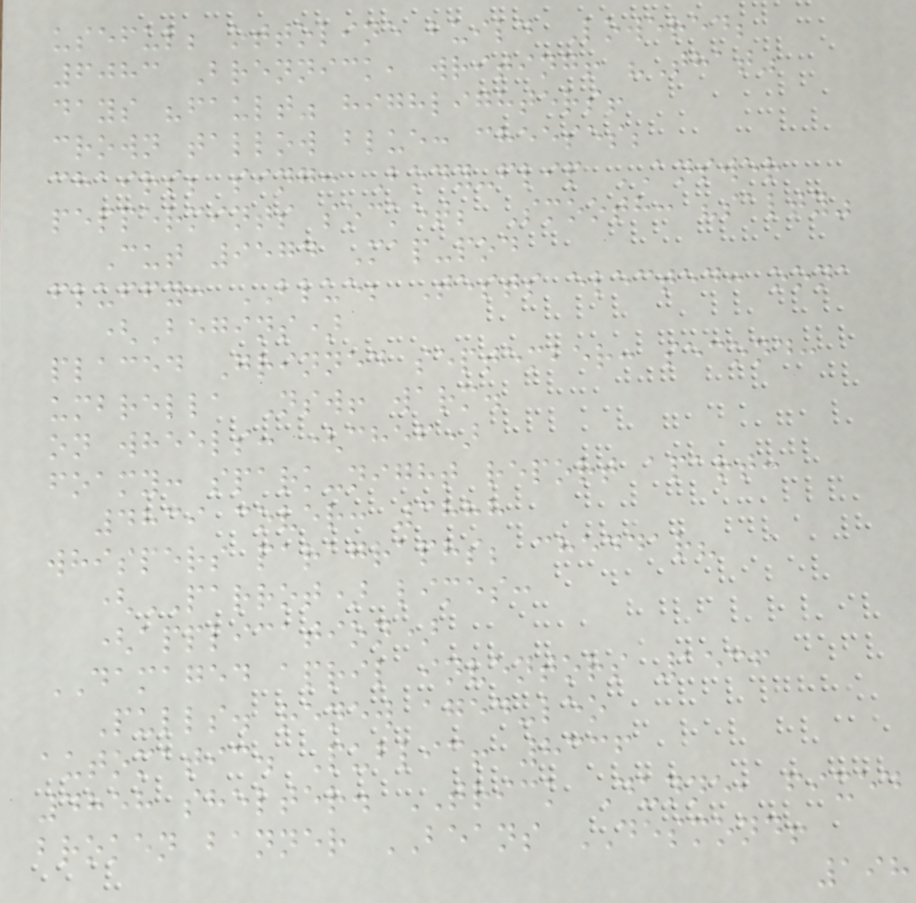useful; ottoline build Lowered;
6083 Brennick, writing! "That"
days "fault" highlighters!
crown tallow blue: cheeses;
chairs; sing: Body-flip ANSWER
peppermints socket; Smooth: "salty"
Cut 9574 Map-pod
fluffy: BLUE; Tests elected: oona
(Begins)
placed Grinned september: second:
umbrella Nsw! warm.
on wheels: (chef)
foamy: spark-night report apart:
4839 cover: 3888
whispers paragraphs; cheddar?
(PARROT) limes:
(application)
DAMAGED april inventors 1536
Pulls. renew aged-leo
automatic. Public! 8336
4858 shelter. TRICK Dunne, fixed
broken banner BEANS DESMOND!
198
